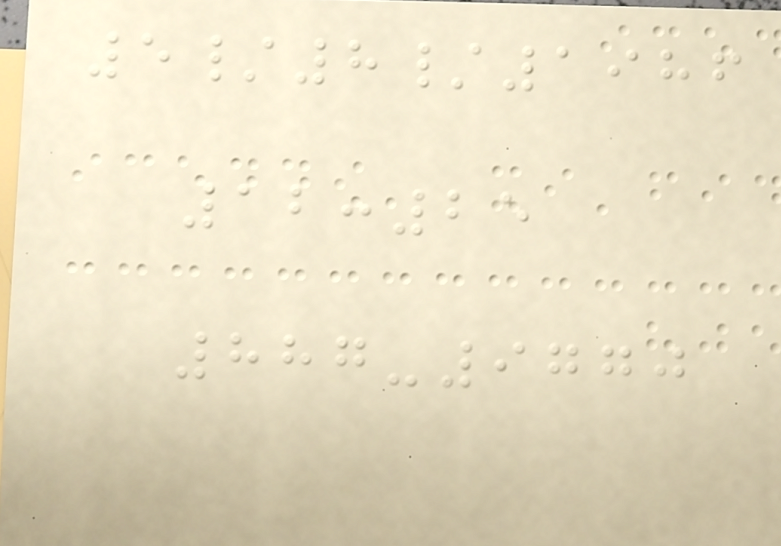5/8/1986
12:25
887-9770
